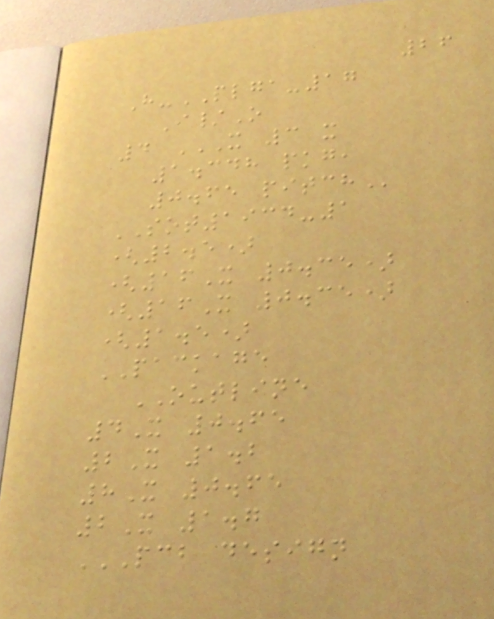26
H-PLGA-17
I/O
4 X 3 X
1.348 PKG,
0.65 PITCH
SOT1934-1
(2.5)
(16X 0.35)
(16X 0.35)
(1.5)
PACKAGE
OUTLINE
4X 0.65
2X 1.2
8X 0.65
2X 1.7
PCB DESIGN
